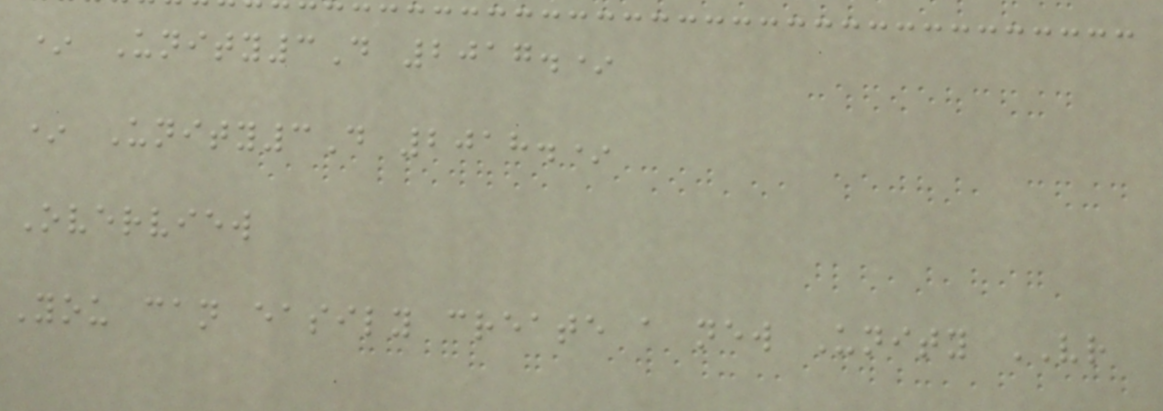* Unity3D 2017.*
* Unity3D 2018.*
Overview
You can easily create a new Unity VR
